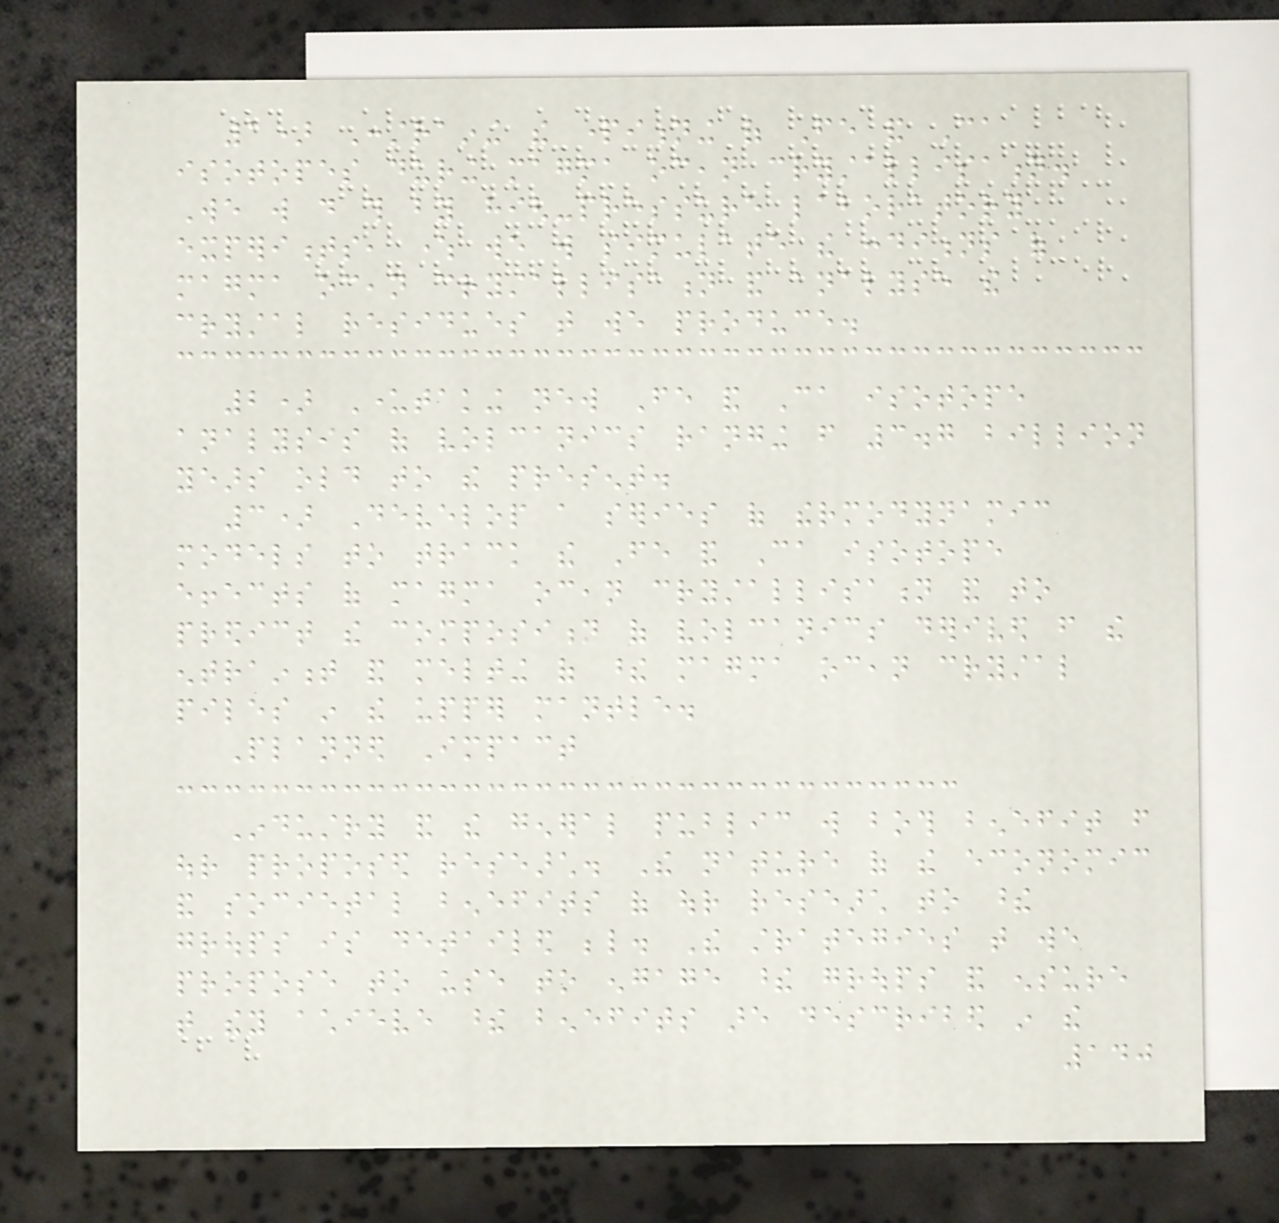1) Constraining the partitioning of Fe and Ca
isotopes during magma ocean crystallisation.
We will do this by high-pressure laboratory
experiments, where we will simulate the conditions of
magma ocean crystallisation and analyse the
crystal residues that we produce.
2) Undertaking new Fe and Ca isotope
analysis of volcanics ranging from 3.7 billion
years old to the present.
3) Develop a series of thermodynamic
models to track the Fe and Ca isotope
effects of magma ocean crystallisation and to
predict the composition of volcanics derived from the
entrainment and melting of these magma ocean crystal
piles in the upper mantle.
Planned Impact
Industry and the general public will both benefit from
our proposed research. The nature of the economic
and societal benefits of our research to these
groups is detailed below. The strategies that we
propose to use to engage these groups and ensure
that they achieve these benefits are described in the
140
